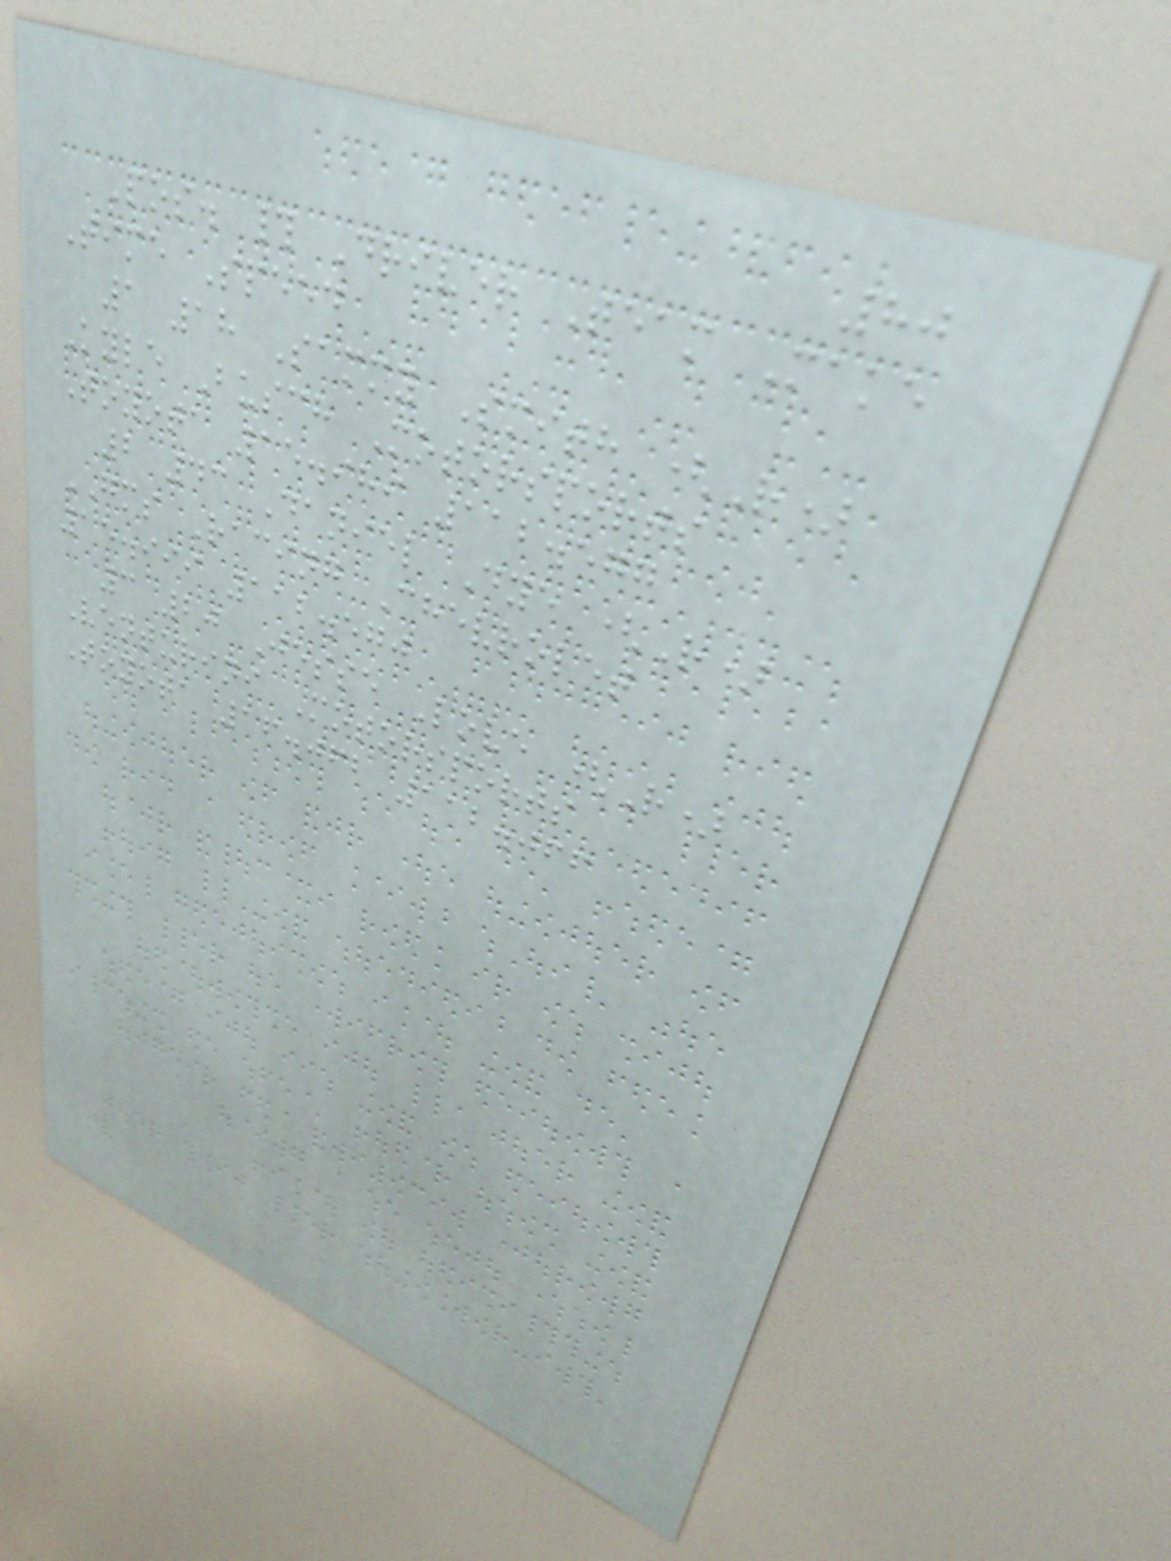80
Pos. # Driver Team Make
Time Speed
1 18 Sammy Smith (R)
Kyle Busch Motorsports
Toyota 15.989 112.577
2 43 Daniel Dye (R)
GMS Racing Chevrolet
15.999 112.570
3 20 Jesse Love (R)
Venturini Motorsports
Toyota 16.062 112.066
